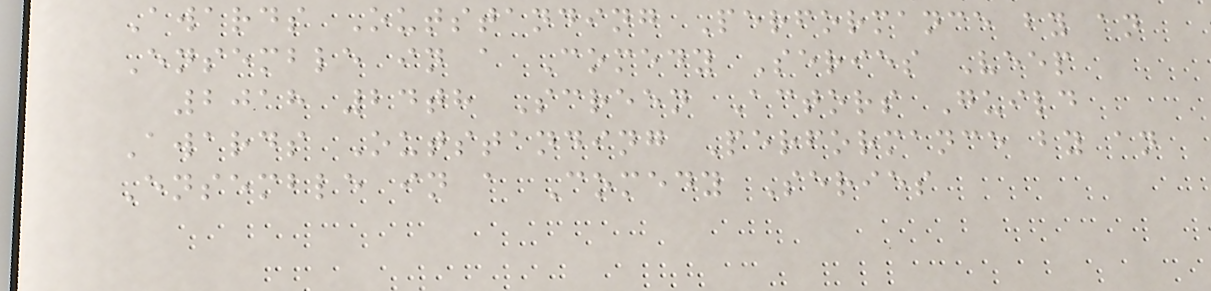Awards Outstanding Performance by an
Ensemble in a Comedy Series Veep
2018 24th Screen Actors Guild
Awards Outstanding Performance by an
Ensemble in a Comedy Series
